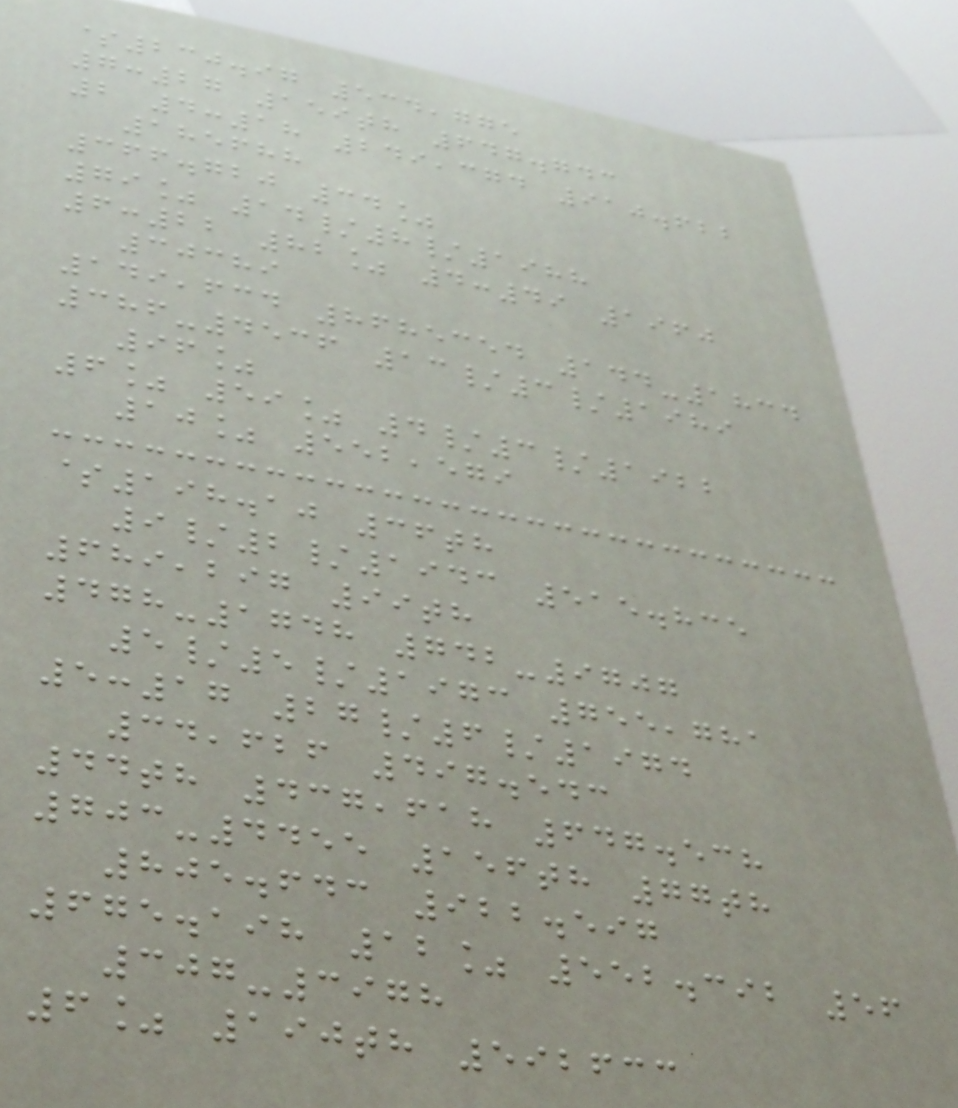$230.97 534,775
7:27 159th 647.743
2 4:18 249,374 910.622
185688
366.720 34%
79% 14/8/1988
6:22 82% 4:49 1960
30389
149,634 8685354 144-1834
386-4536 13/3/1989
96%
6% 59% 4/3/1922
10% 552,579
$198.10 36th
9/2/1943 515.835
689,297 99th
478-1748 742-9707
5/5/1973 755,781
5:17 27/6/1974
34,626 497.543
44th 437,618 647.538
703-4455 156th 77th
805.643 922.597
675.198 12% 552.392 56
307-3978
6% 190th 592633
